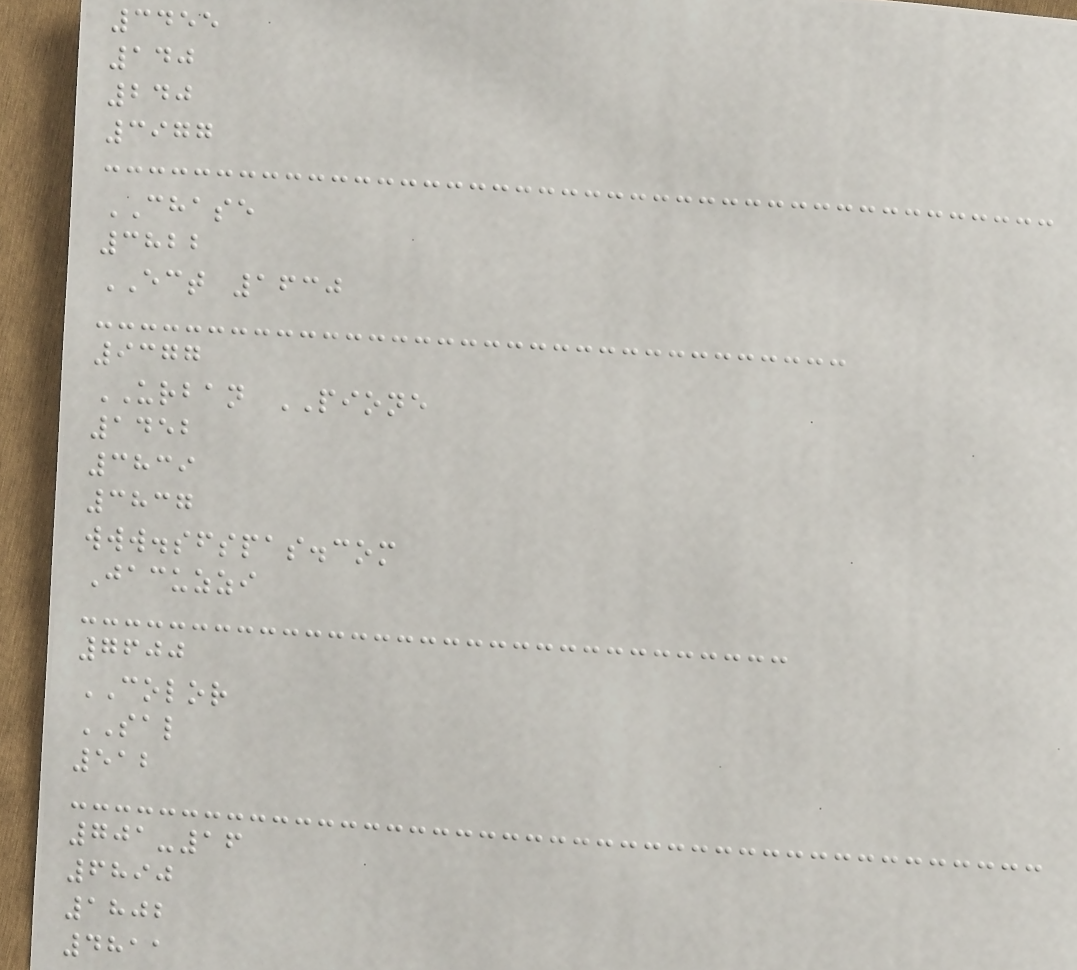3455
140
240
3977
CHASE
3822
ECT 1630
9377
URBAN PIONE
1452
3839
3837
www.sfspas.com
Jacuzzi
7600
COLOR
SAL
512
701-16
6890
1802
4811
